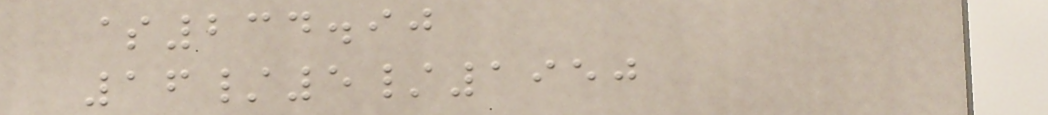$234.90
16/5/1950
